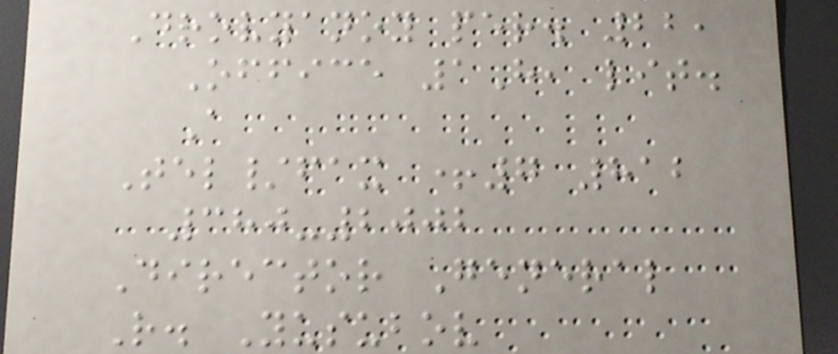Drovyanoy per. 22,
Office 1H, lit.
A
Tel/fax +7 812
380-2002
Director General
R. Yusubov
